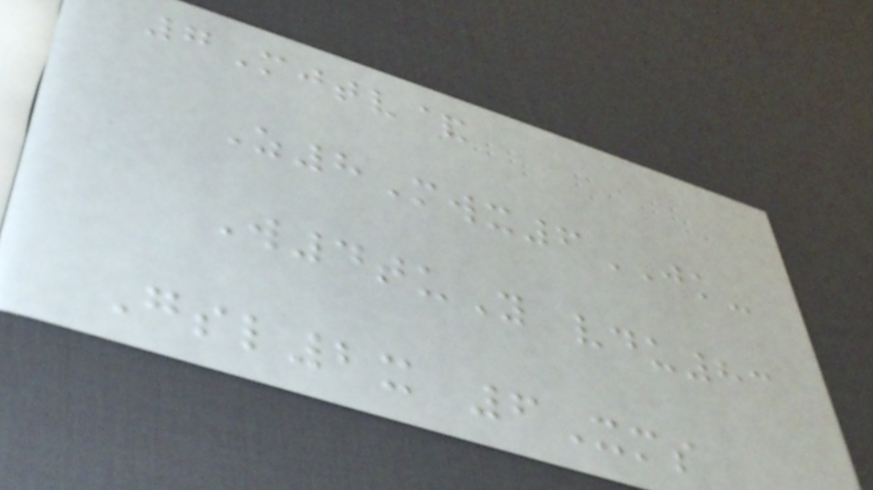7Mjtv&
Z8Mwx6JK-
W4tuY vdu83
Gsl2x 6Xms
